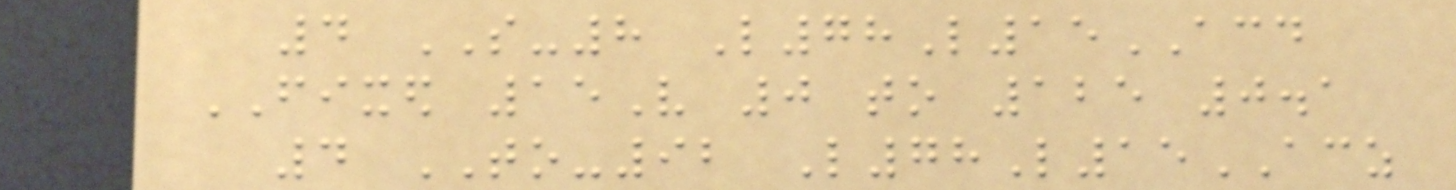4 SO-8 L78L15ACD
FIXED 15V 0 to 125 0.1
4 TO-92 L78L15ACZ
